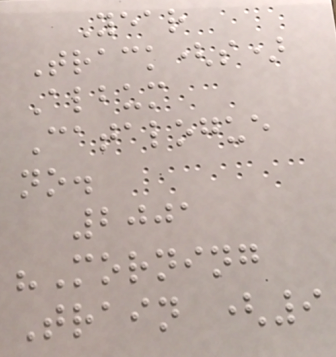Year
Track(s)
Album
Catalogue
no.
2001
"Morning
Train (9
